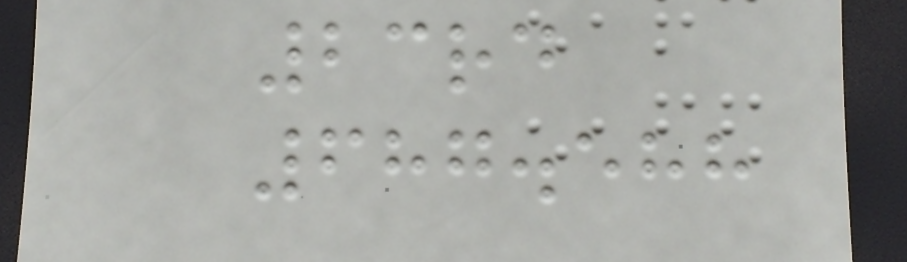23rd
687.588
